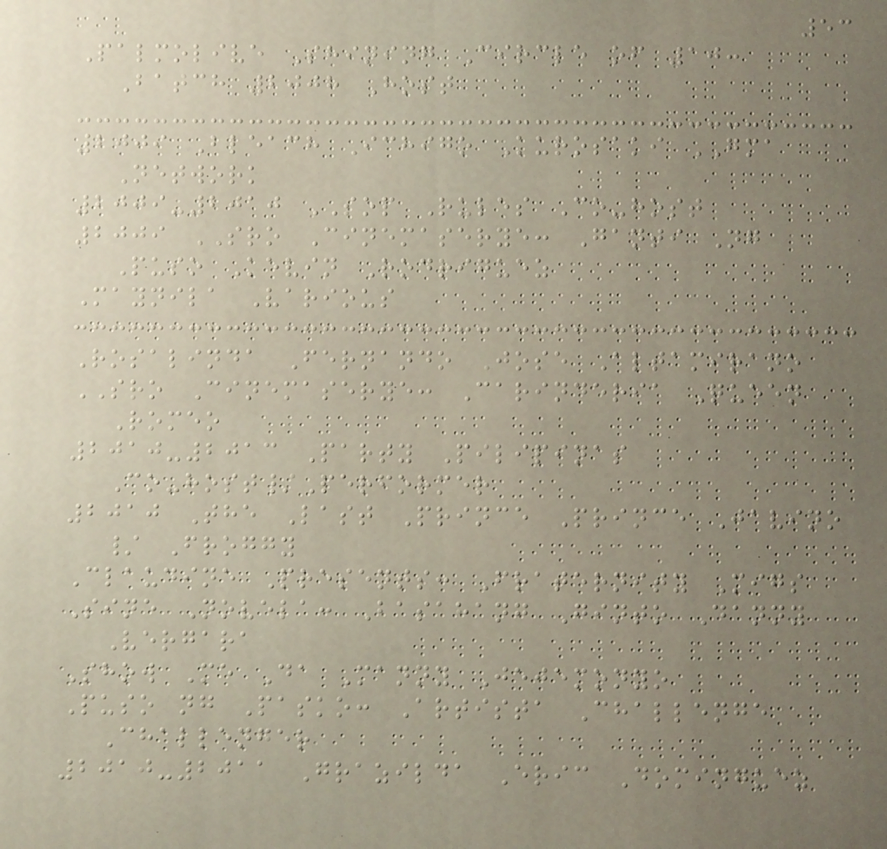53
Palmolive Shining Circle of 10:
Batch 2008 Host
2009 Bleach Ichigo Kurosaki GMA
Network
2009-2010 SOP Rules Co-host
2009 SRO Cinemaserye: Ganti Ng
Puso Kevin Rodriguez
Maynila Various
Rosalinda Fernando Jose Altamirano
SRO Cinemaserye: Carinderia Queen
Romeo
2010-2013 Party Pilipinas
Co-host/Performer
2010 The Last Prince Prince Javino
/ Froggy
Claudine Presents: Fraternity Migs
Sine Novela: Basahang Ginto Danny
Vergara
Show Me Da Manny Jejemonyo
Puso ng Pasko: Artista Challenge
Challenger
2010-2011 Grazilda Eric Dominguez
